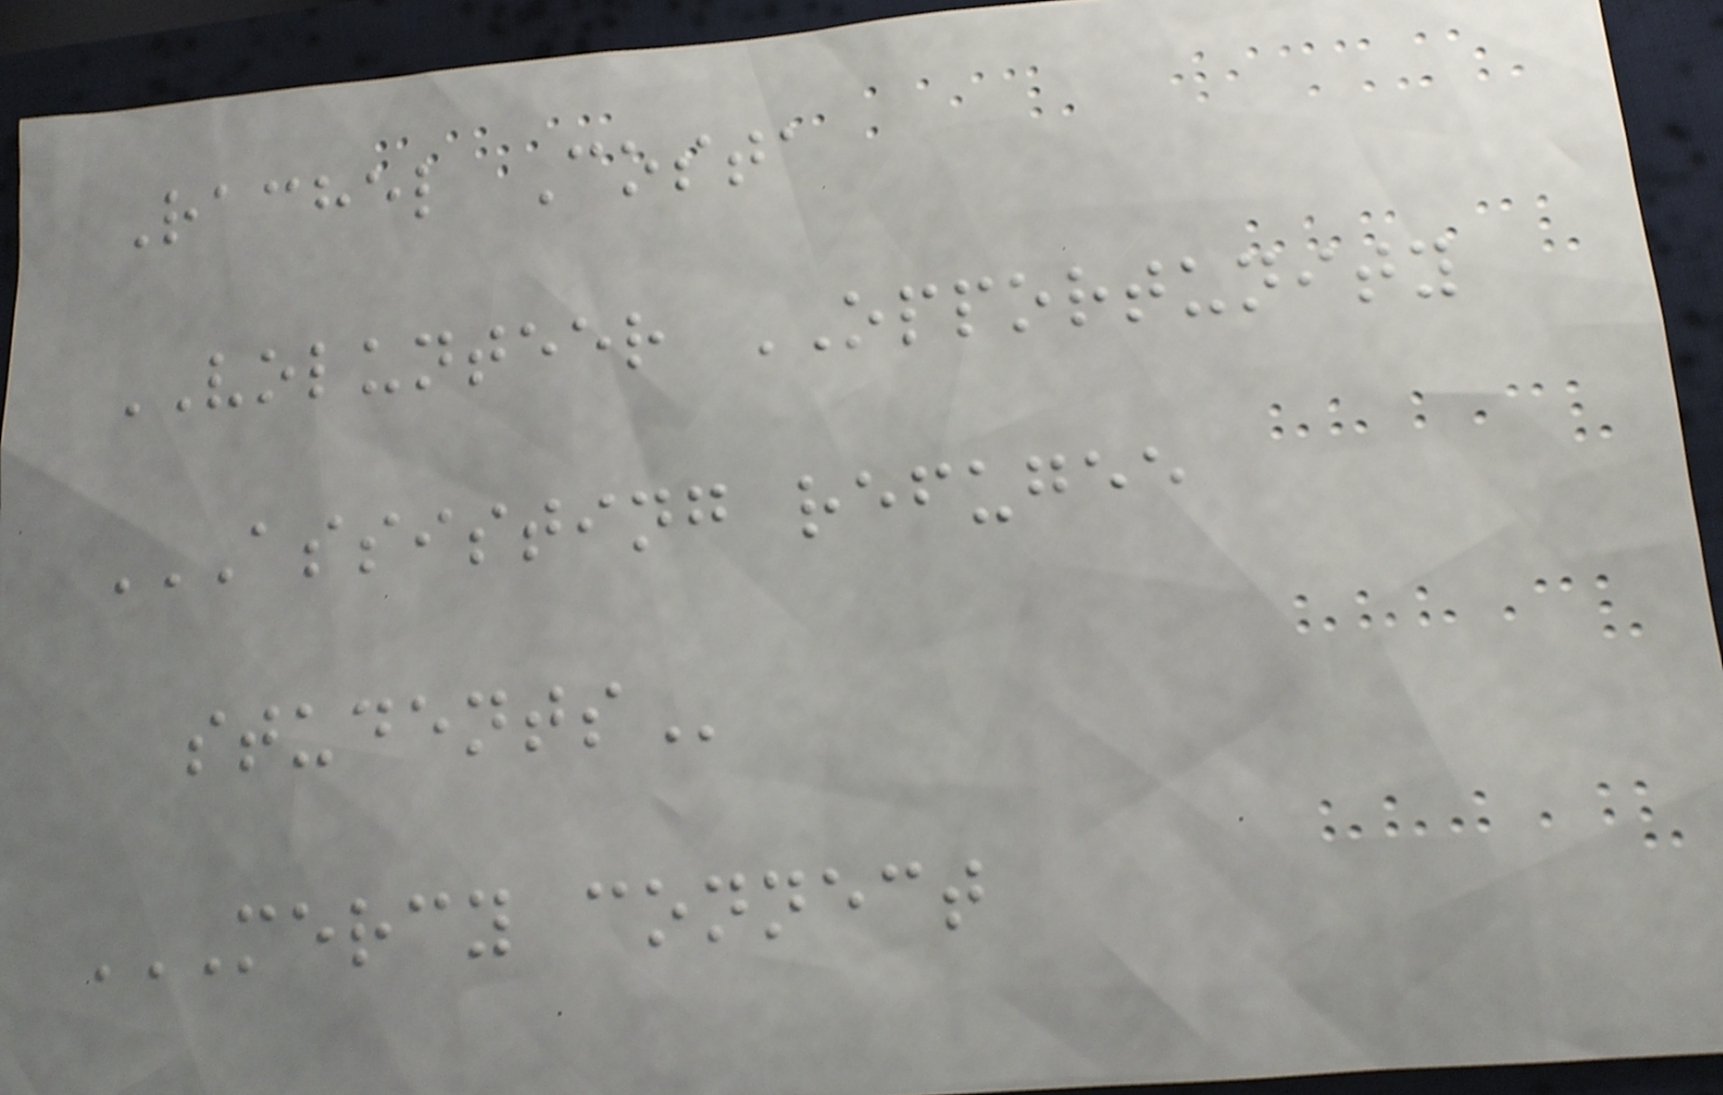Rachel Costa
VOLUNTEER OPPORTUNITY
ASSISTING REFUGEE
STUDENTS
MERCY CONNECT
